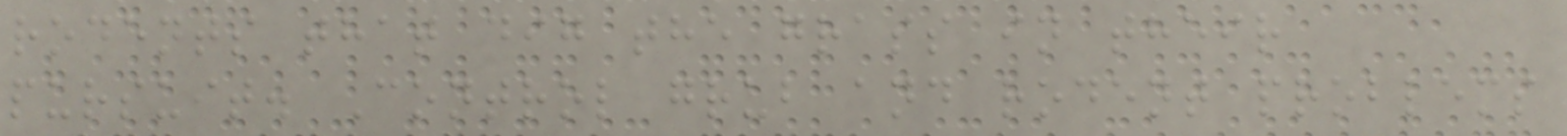rodents that dig the grass in their
pursuit. Control grub and rodent problems
